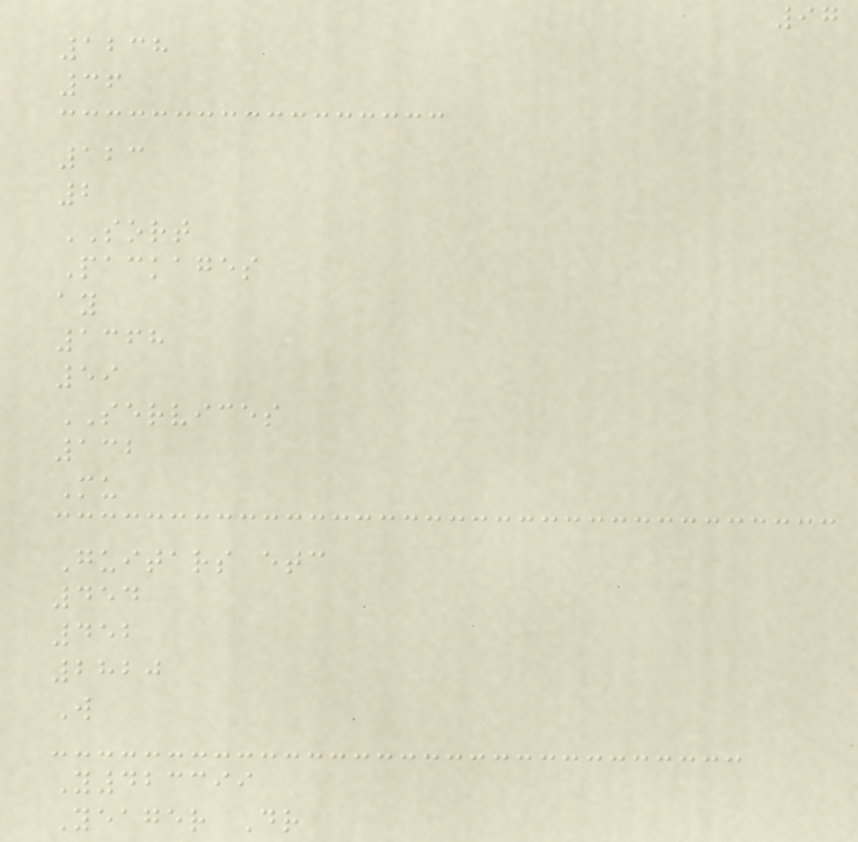97
1238
36
123
2
SORT
Packages
ay
1368
59
SERVICES
132
Mu
Guitars etc
454
452
2820
W
Y423399
Yeager Dr
